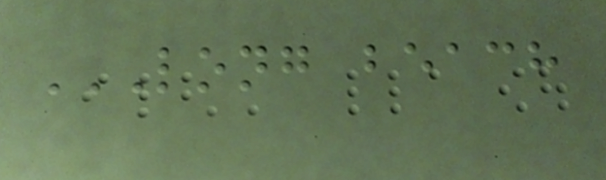LONG BEACH
